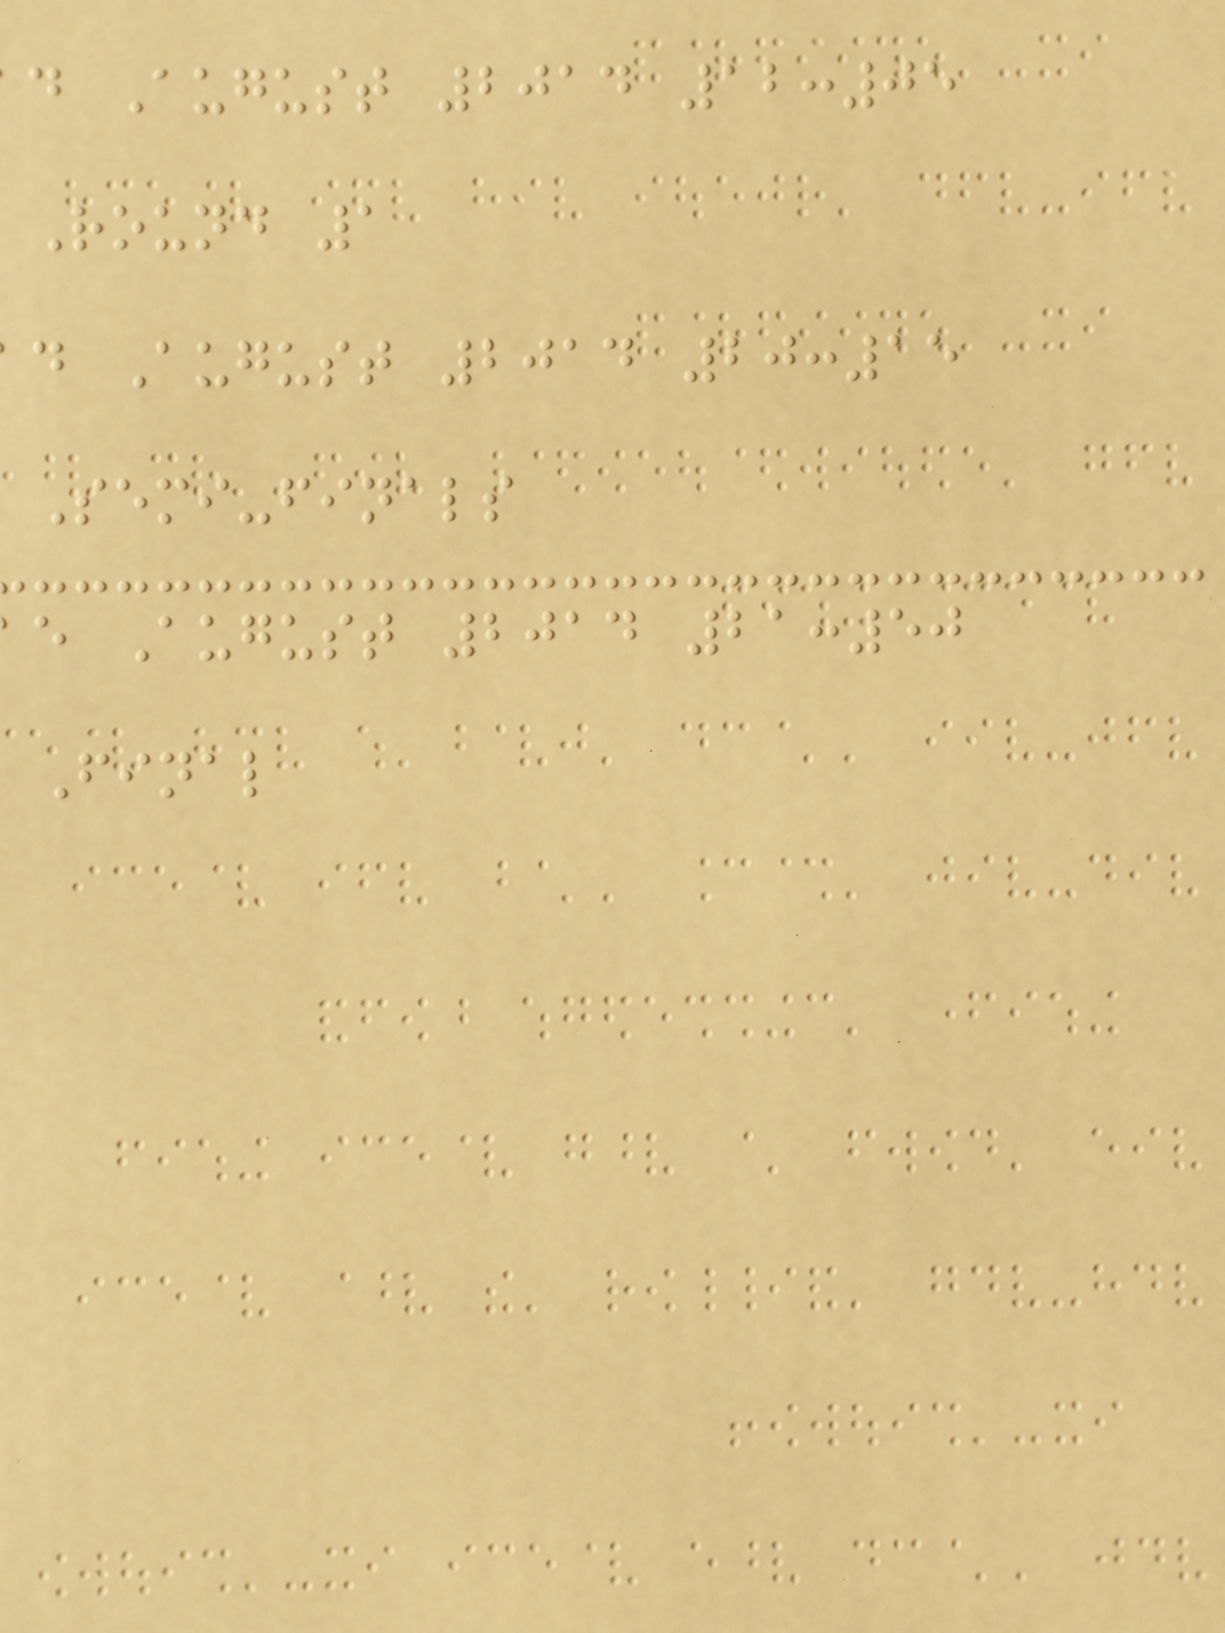d August 2014 12:05
Round 1
d August 2014 20:15
Semi-finals
e August 2014 21:50
Final
